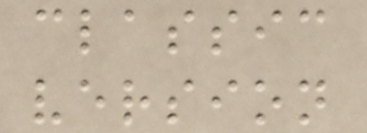classic
version
